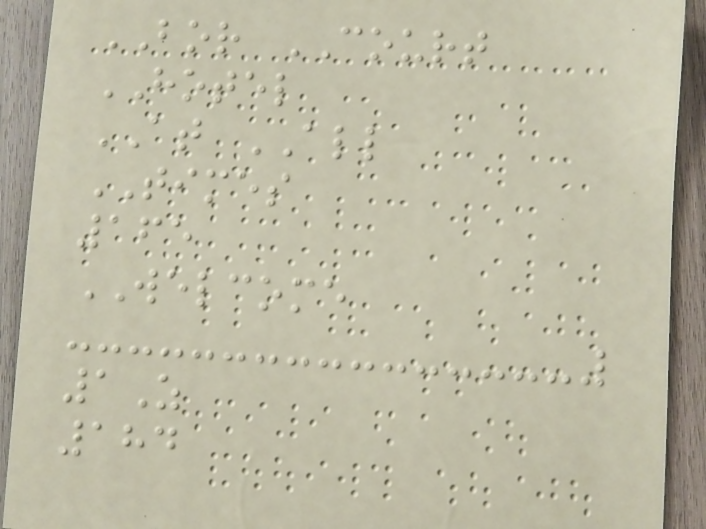BOR COURT
HOTEL
AT ALL
TIMES
165
WELCOME
1Z
184
